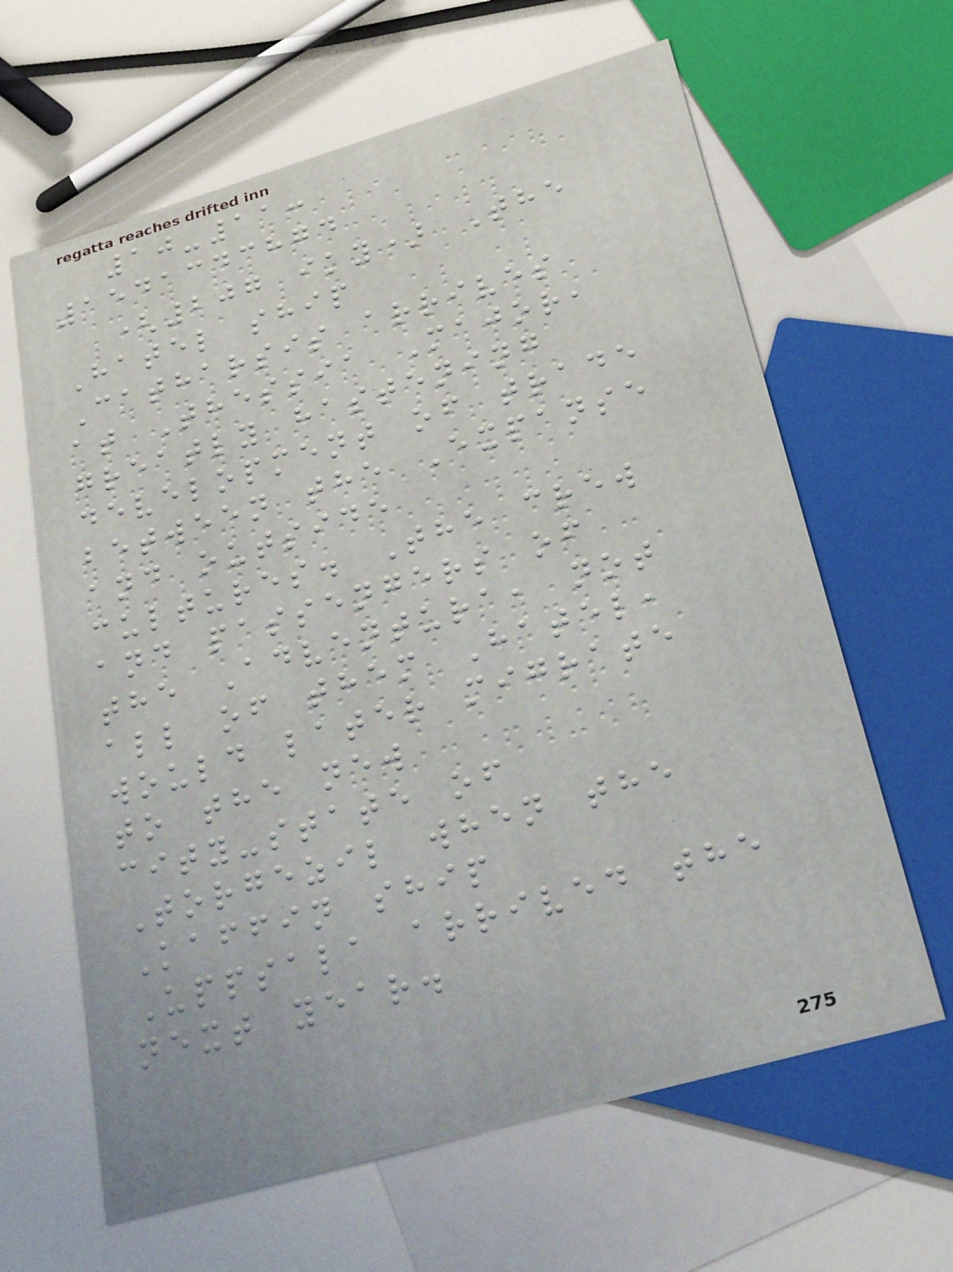10-11:
1541343874
(207 iky) The
Hatel ship
Catharsis arrives
at Thessia Major,
greatly hastening
development of trade
between the Expanse
and outside
cultures. The crew
and passengers of
the Adventura, not
all of them Hatel,
would later migrate
to the new
city-state of
Torgezil when the
Kaffin ship
Uppsala arrived the
next year.
